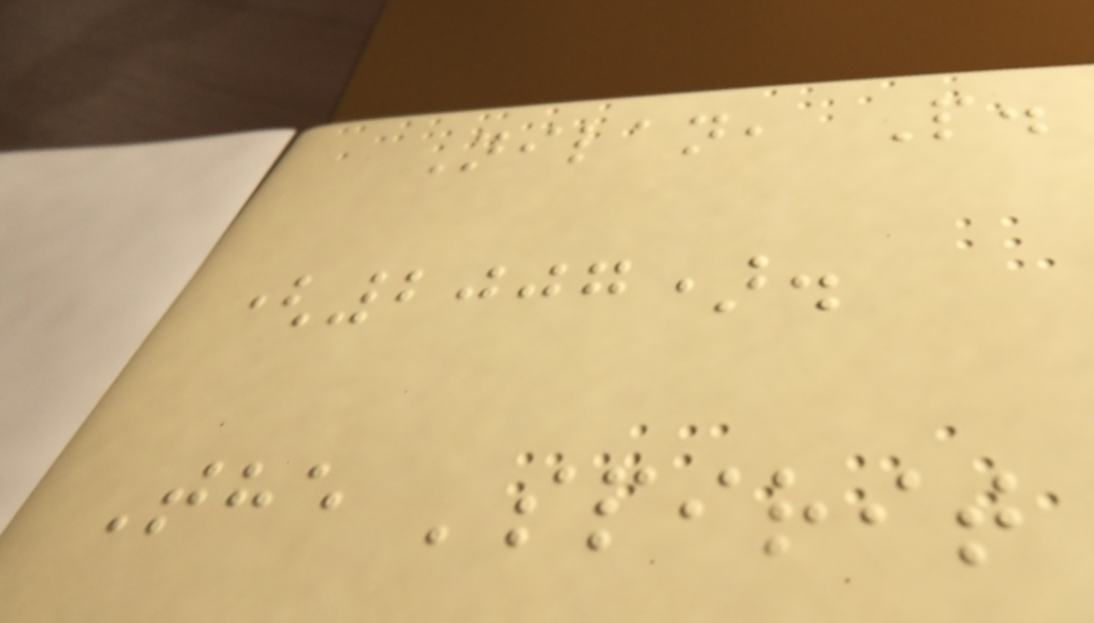Nilan, P.
(2007).
The 'spirit
